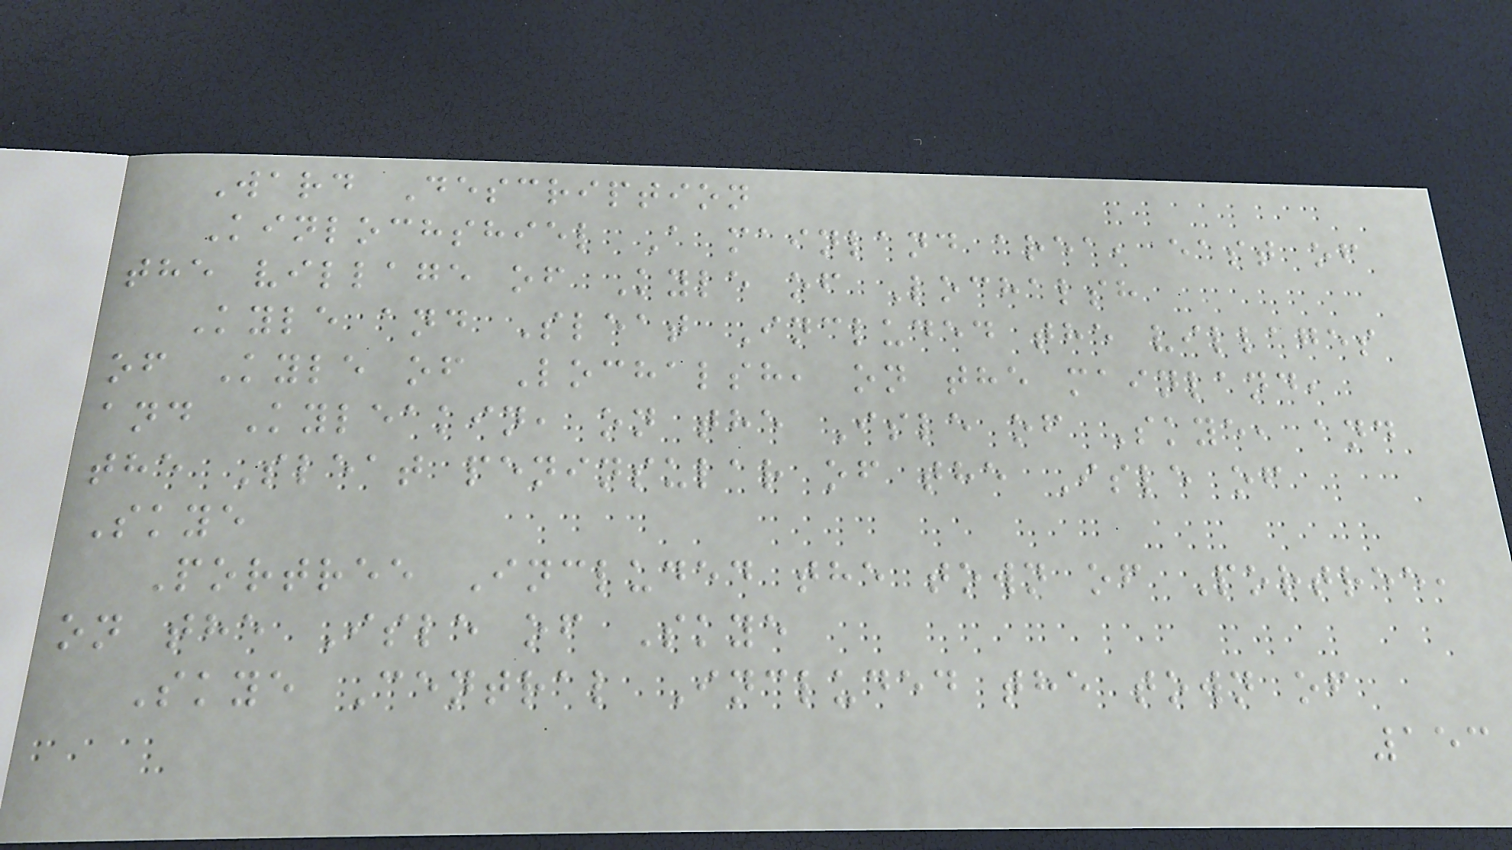Ward Description
Kinlochshiel A mainland area, east of
the village of Kyle of Lochalsh
Kyle and Sleat Included the villages
of Kyle of Lochalsh, on the mainland,
and Kyleakin, on the Isle of Skye, and
the Sleat peninsular of the Isle of
Skye
Portree Included the town of Portree,
on the Isle of Skye
Skye Central Included the town of
153
